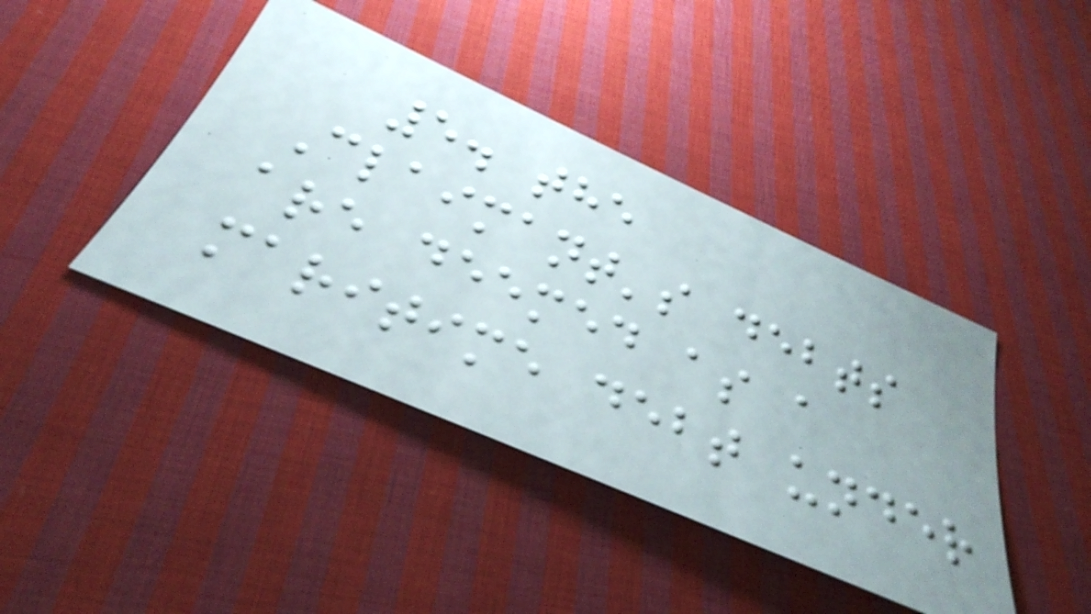5. the
Claimant's debts
are deemed as a
maritime debt under
